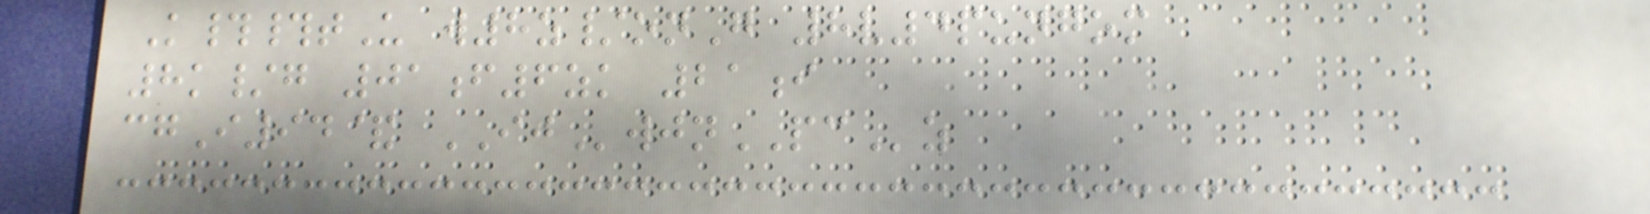K##tU w8z/onG 8v4pungom
8k/g 01f6zk 21i
cgI94& IJwjnPCz
